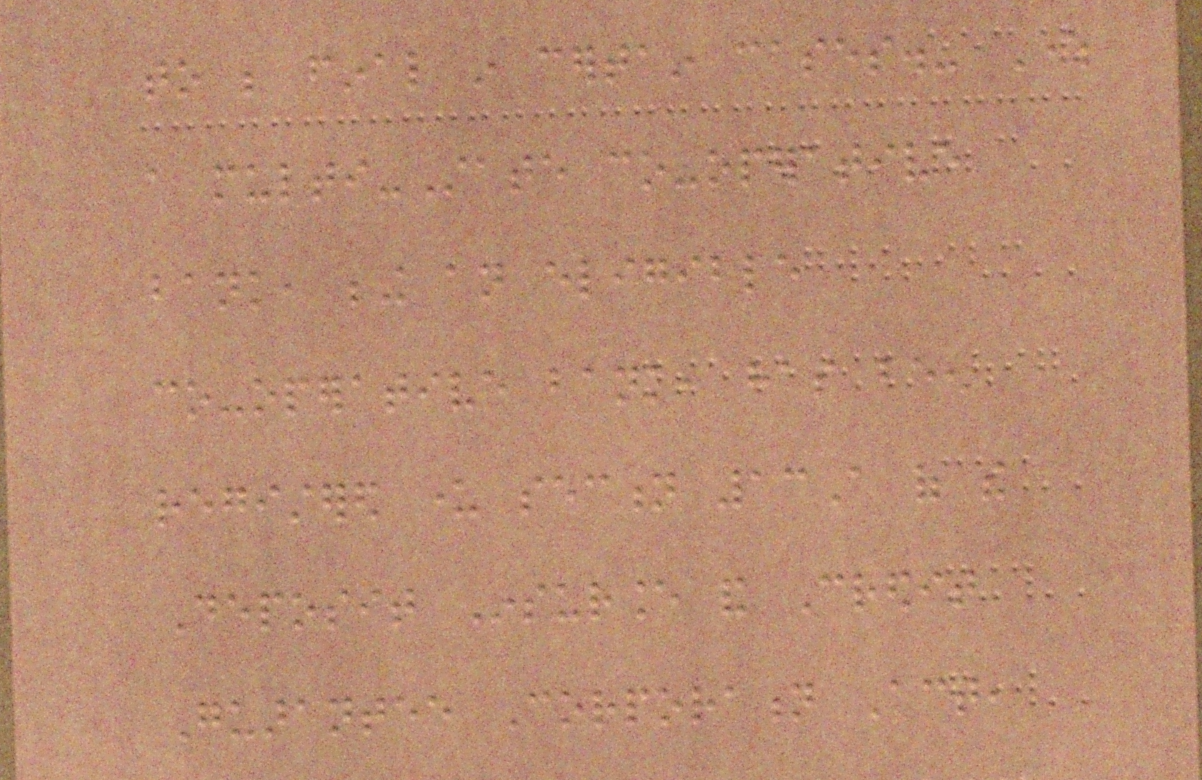to be final in certain cases.- Where
a multi-State co-operative
bank, being an eligible
co-operative bank, has been
registered under section 13A of the
Deposit Insurance and Credit
Guarantee Corporation Act,
